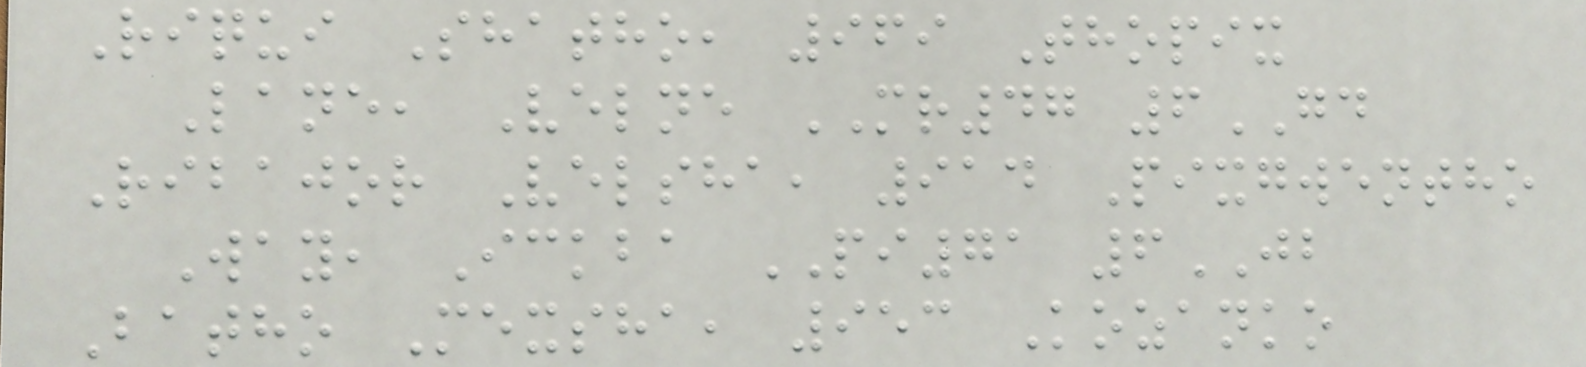Riqui Shatho, 969 Thopix
Lane, Velne MR47 6GD
Ribajor Velsha, 914 Pixgwentho
Way, Ickba PI71 6JB
Batho Mexsha, 953 Kozanko
